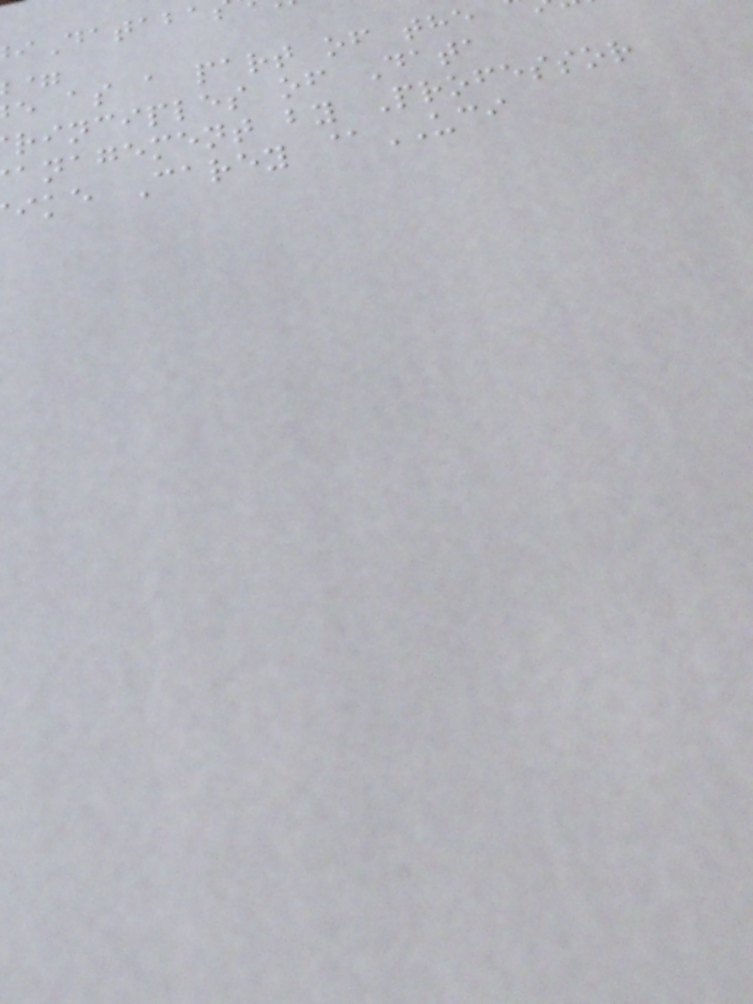e as a part of the
rinciples of Data
anagement by Professor
ike Carey @UCI
